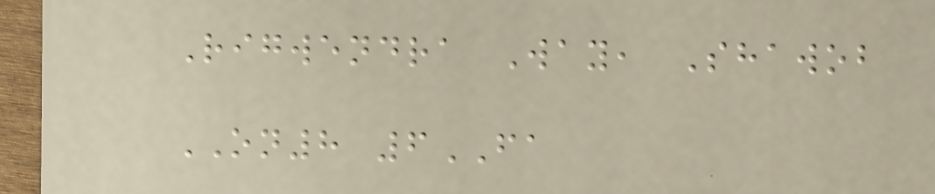Rigwendra Way, Shawob
ON8 6FA
